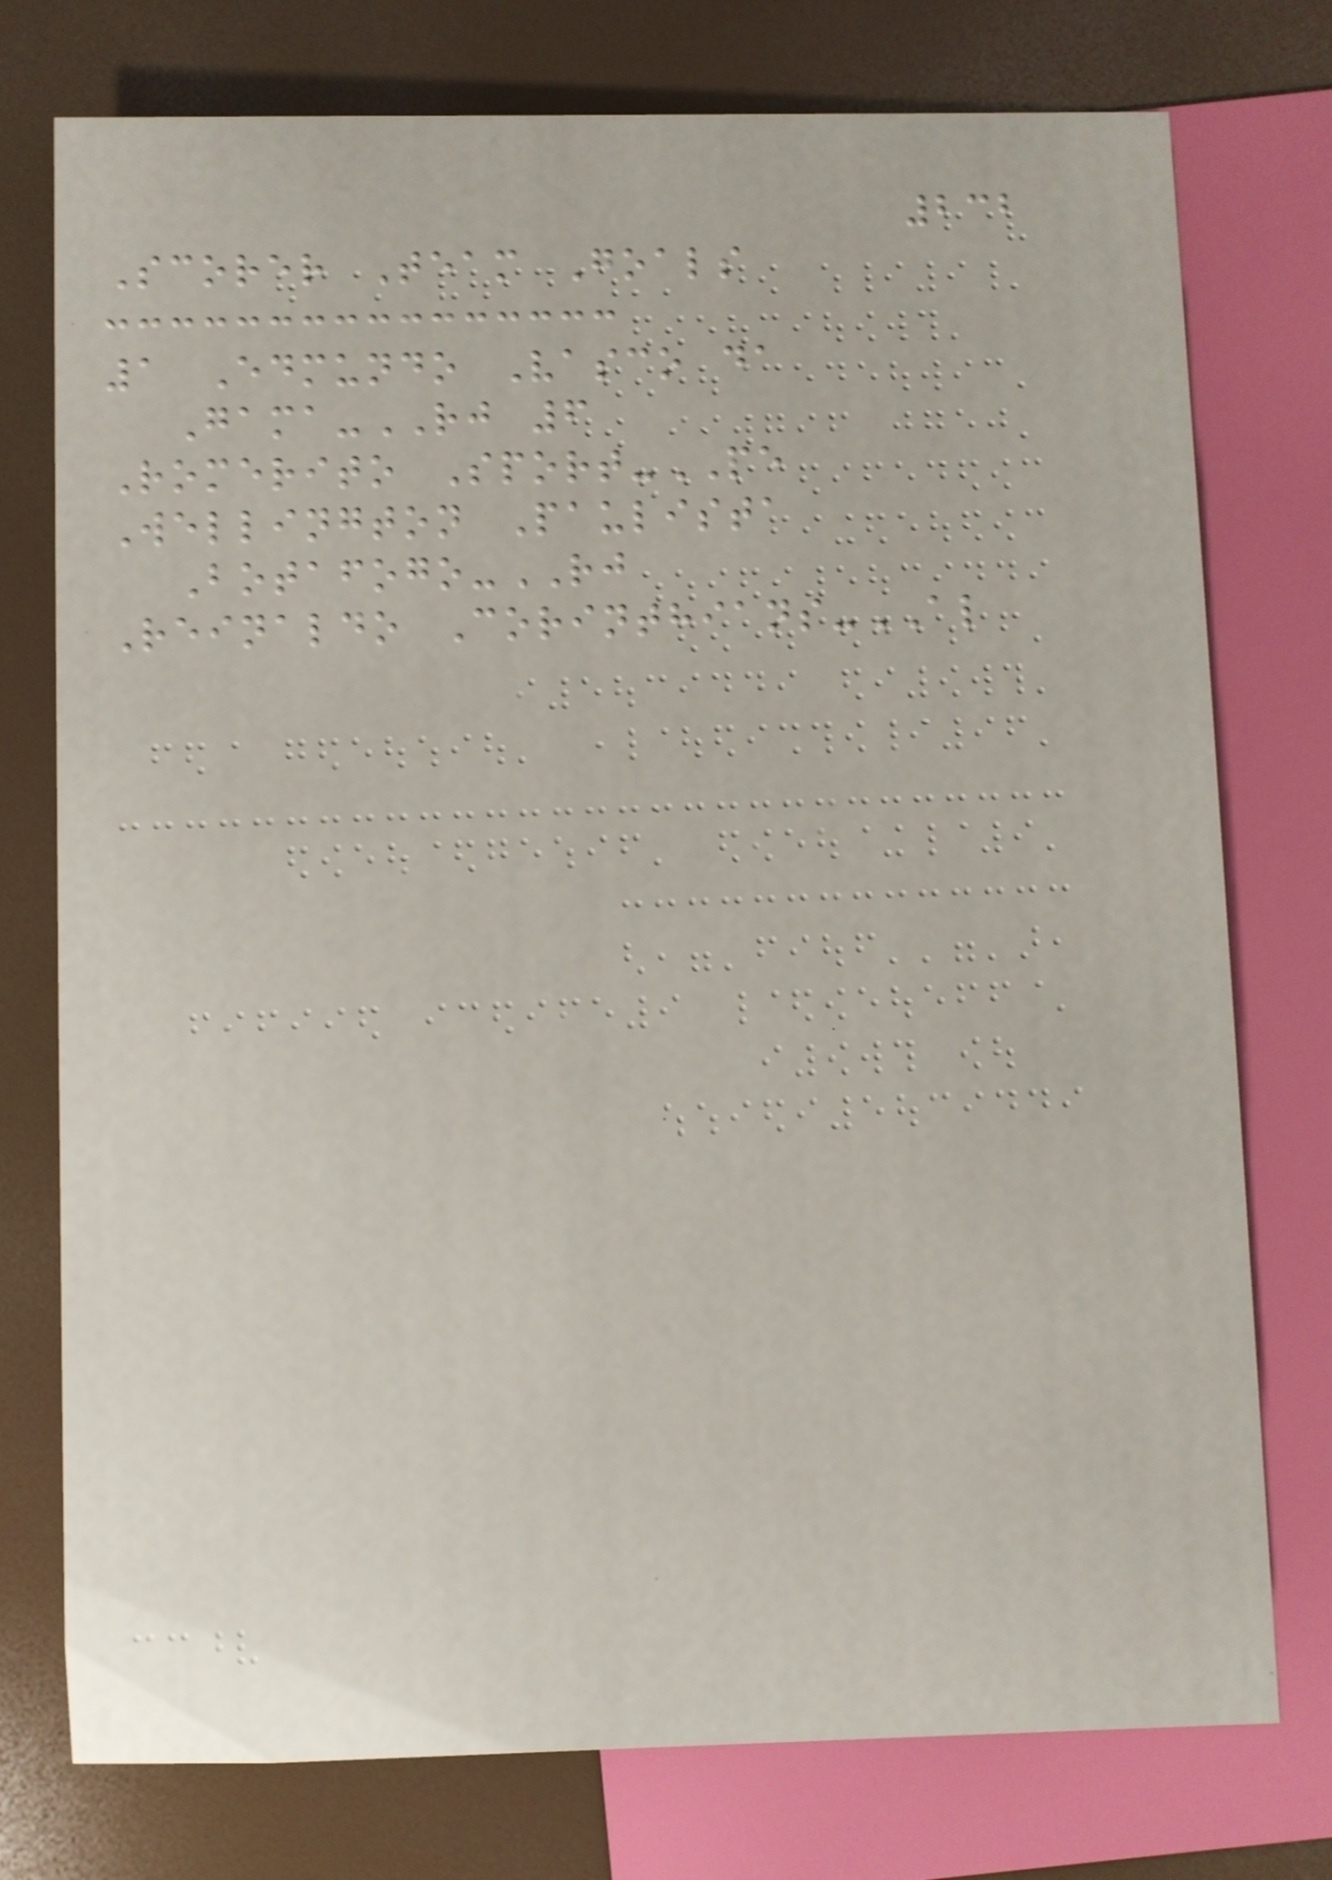232
Scorer Team Goals
1 Edmundo Vasco da
Gama-RJ 6
Romerito Sport-PE
Wellington Paulista
Botafogo-RJ
Reinaldo Corinthians-AL
